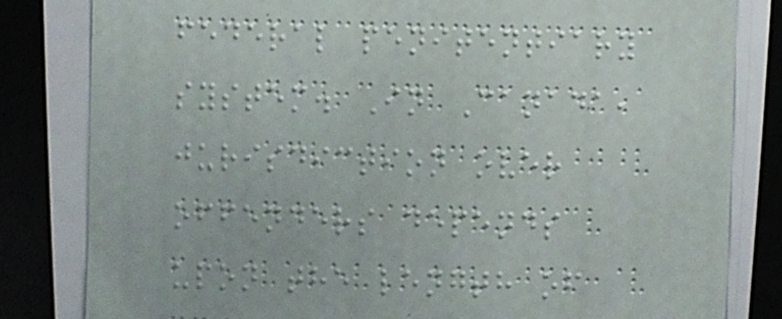federal penitentiary
system. In Canada,
jurisdiction over
offenders depends
upon the length of
